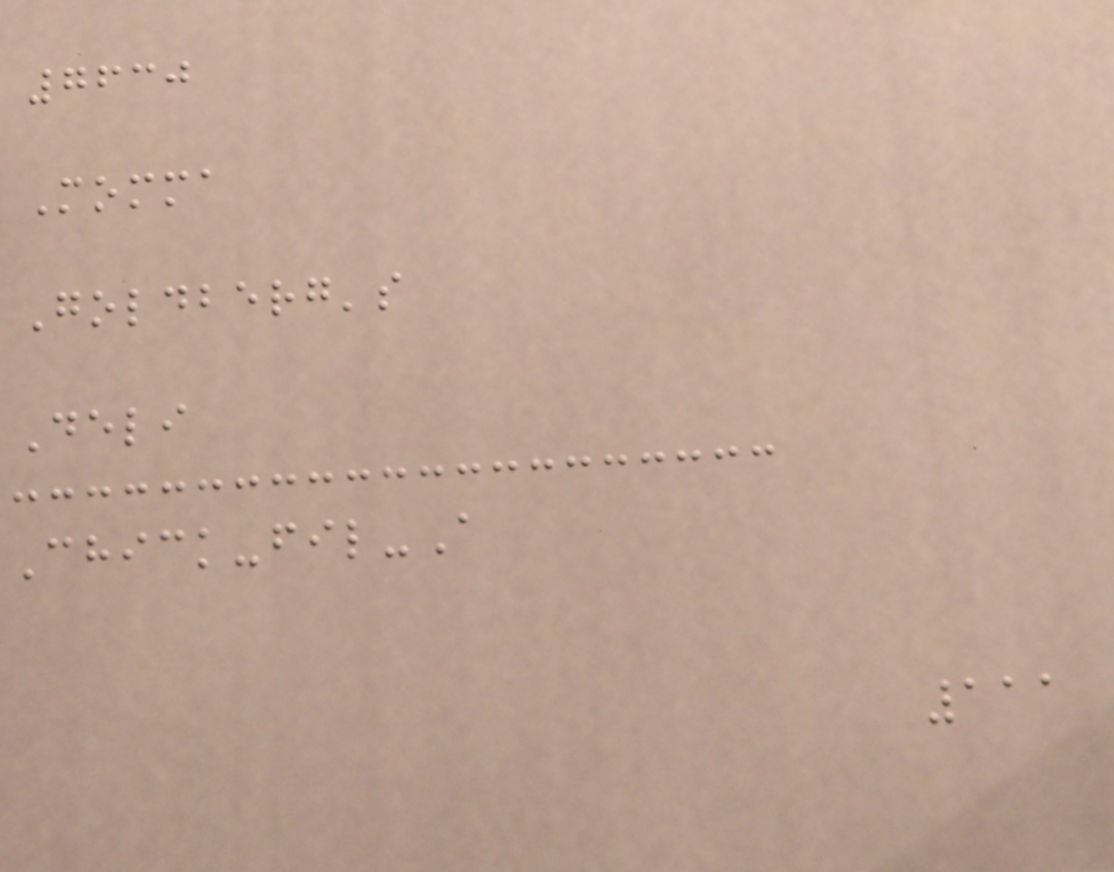7630
Momma
Goldberg's
Deli
Chick-fil-A
111
